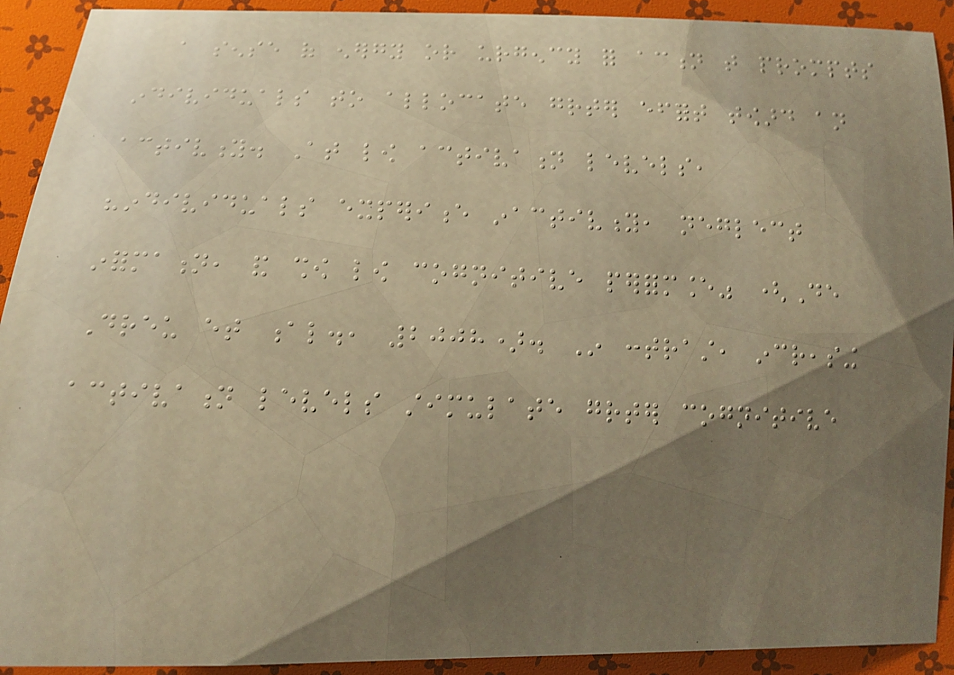a sense of energy or urgency for action that prompts
individuals to allocate greater effort toward an
activity. At low activation levels,
"individuals experience inactivity, neglect
information, and show low cognitive performance" (De
Dreu et al., 2008). In contrast, increasing
activation levels stimulate greater cognitive
